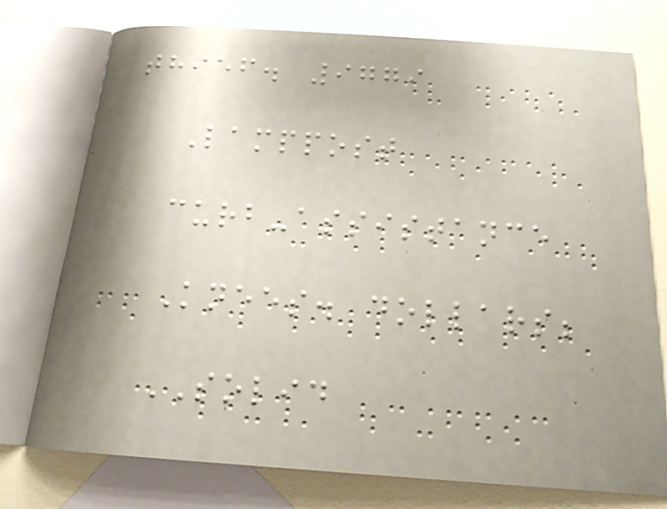thief. 9779
Lamppost
curb-assistance
Knees. dollars;
SOLID
